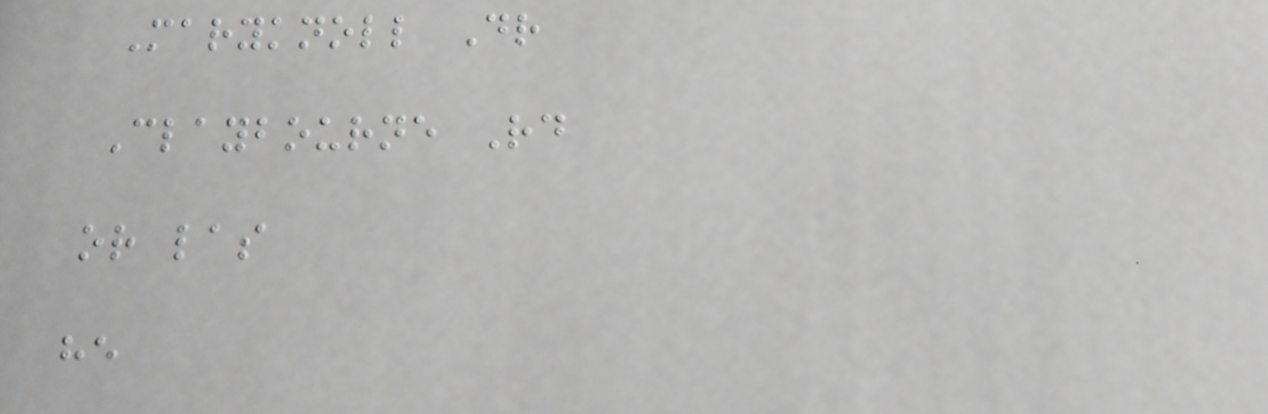Maryknoll Dr
Claybourne Rd
or las
he
